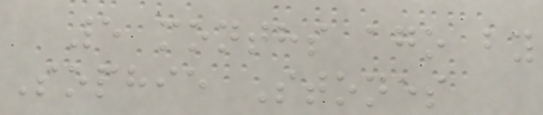5 months ago by
Sophie Stones
